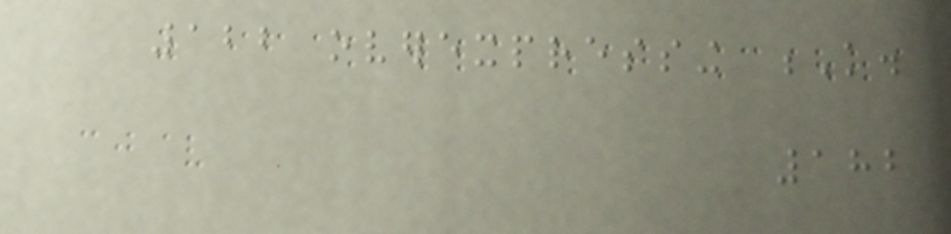122 overexpressing K.
182
